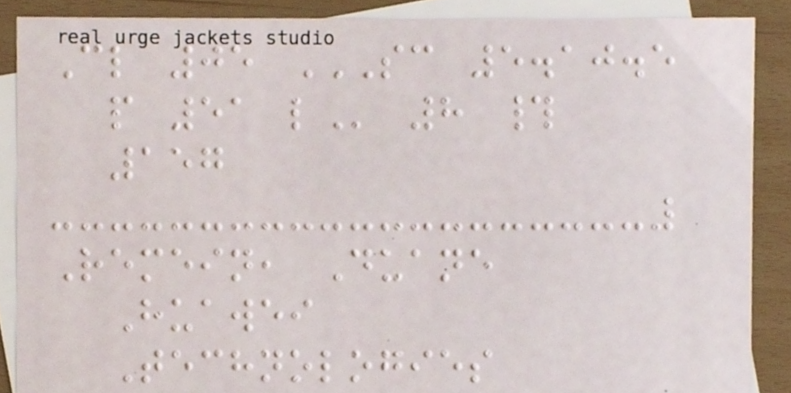Cl 05 SC 5.10.5
P 51 L 8 #
157
Remein, Duane
Huawei
Technologies
